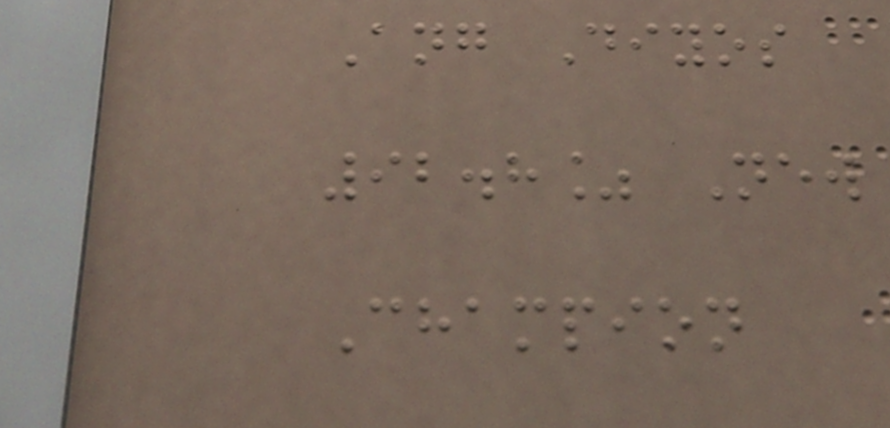Ang Diyos
92.8% New
Champion
